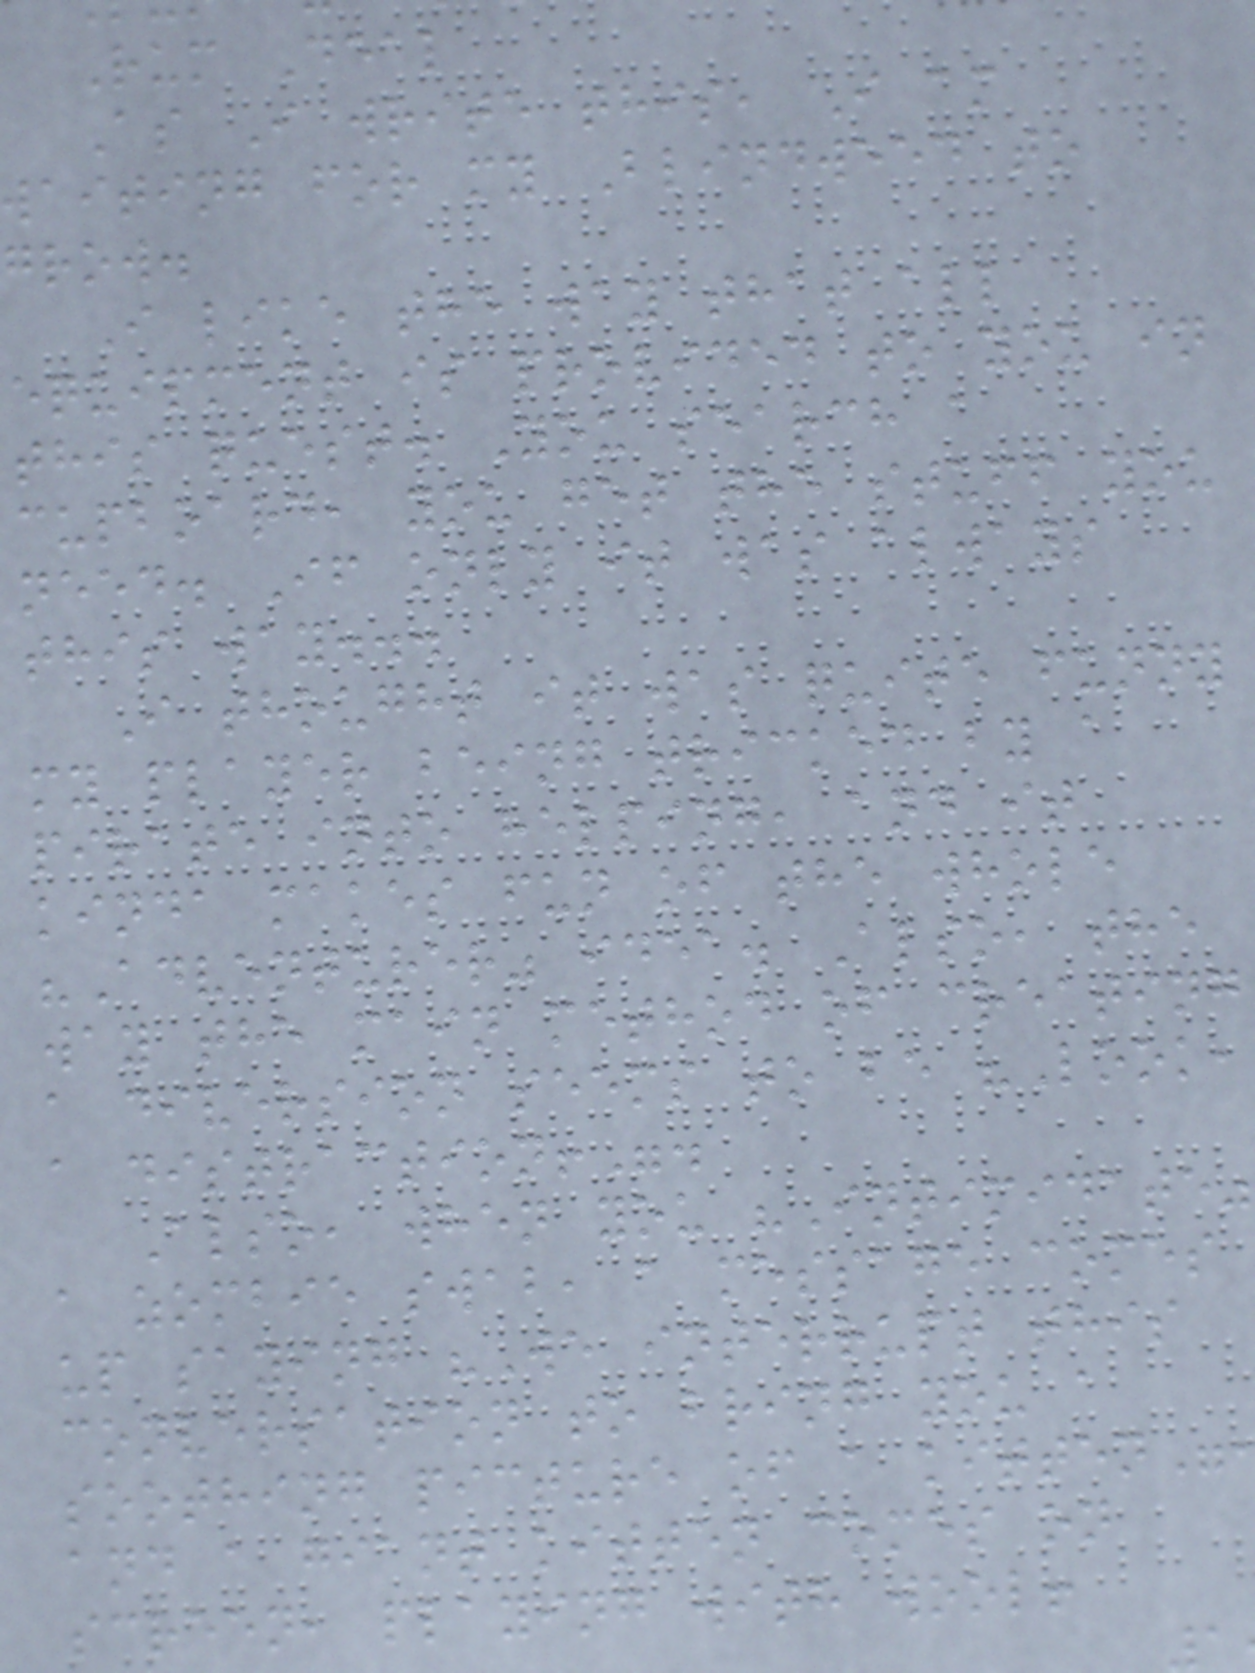Rum Deal
As I write this, I am
aiting for my Blindweed to
grow.
I like the way that all
equipment is provided to you in
this quest. You search a
cupboard, you get the stuff you
need. If only it was always
this way...
I thought it was quite funny
my player being tricked by a
pirate into helping, and it
kinda makes fun of the whole
"Adventurer" idea. Also, the
way the main method of creating
a diversion seems to be "Look,
a distraction!".
Also, when you "Intimidate"
a zombie swab, a message comes
up saying "We interrupt this
conversation to bring you a
soothing picture of a kitten
and a giant kitten comes on
screen, playing with wool!
